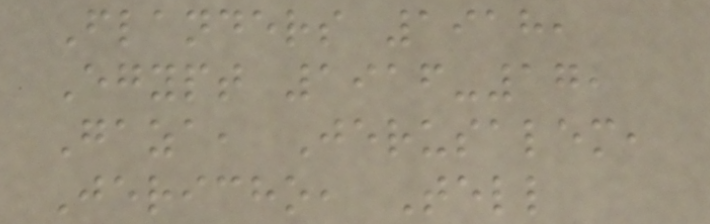Flanders 1918,
Egypt 1916-17,
Gaza, Jerusalem,
Jericho, Tell
